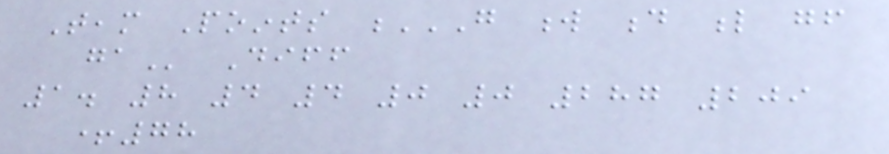Team Points G W D L GF
GA Diff
1. 8 4 4 0 0 287 209
+78
